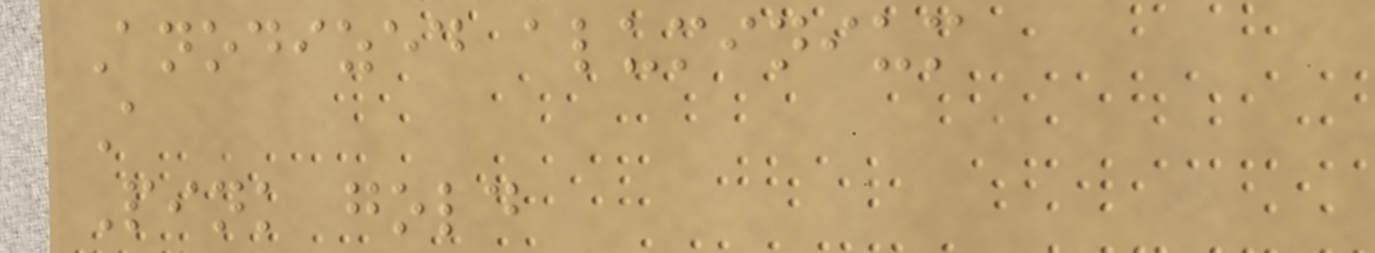Anodized aluminium
A
Pink gold
